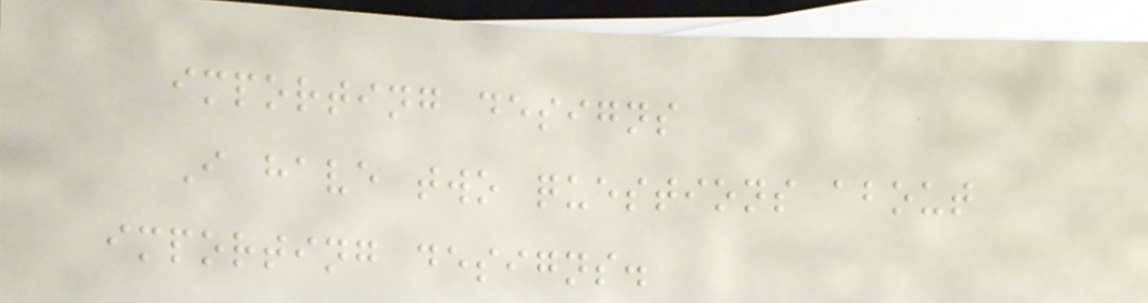importing designs
I have two questions about
importing designs.
